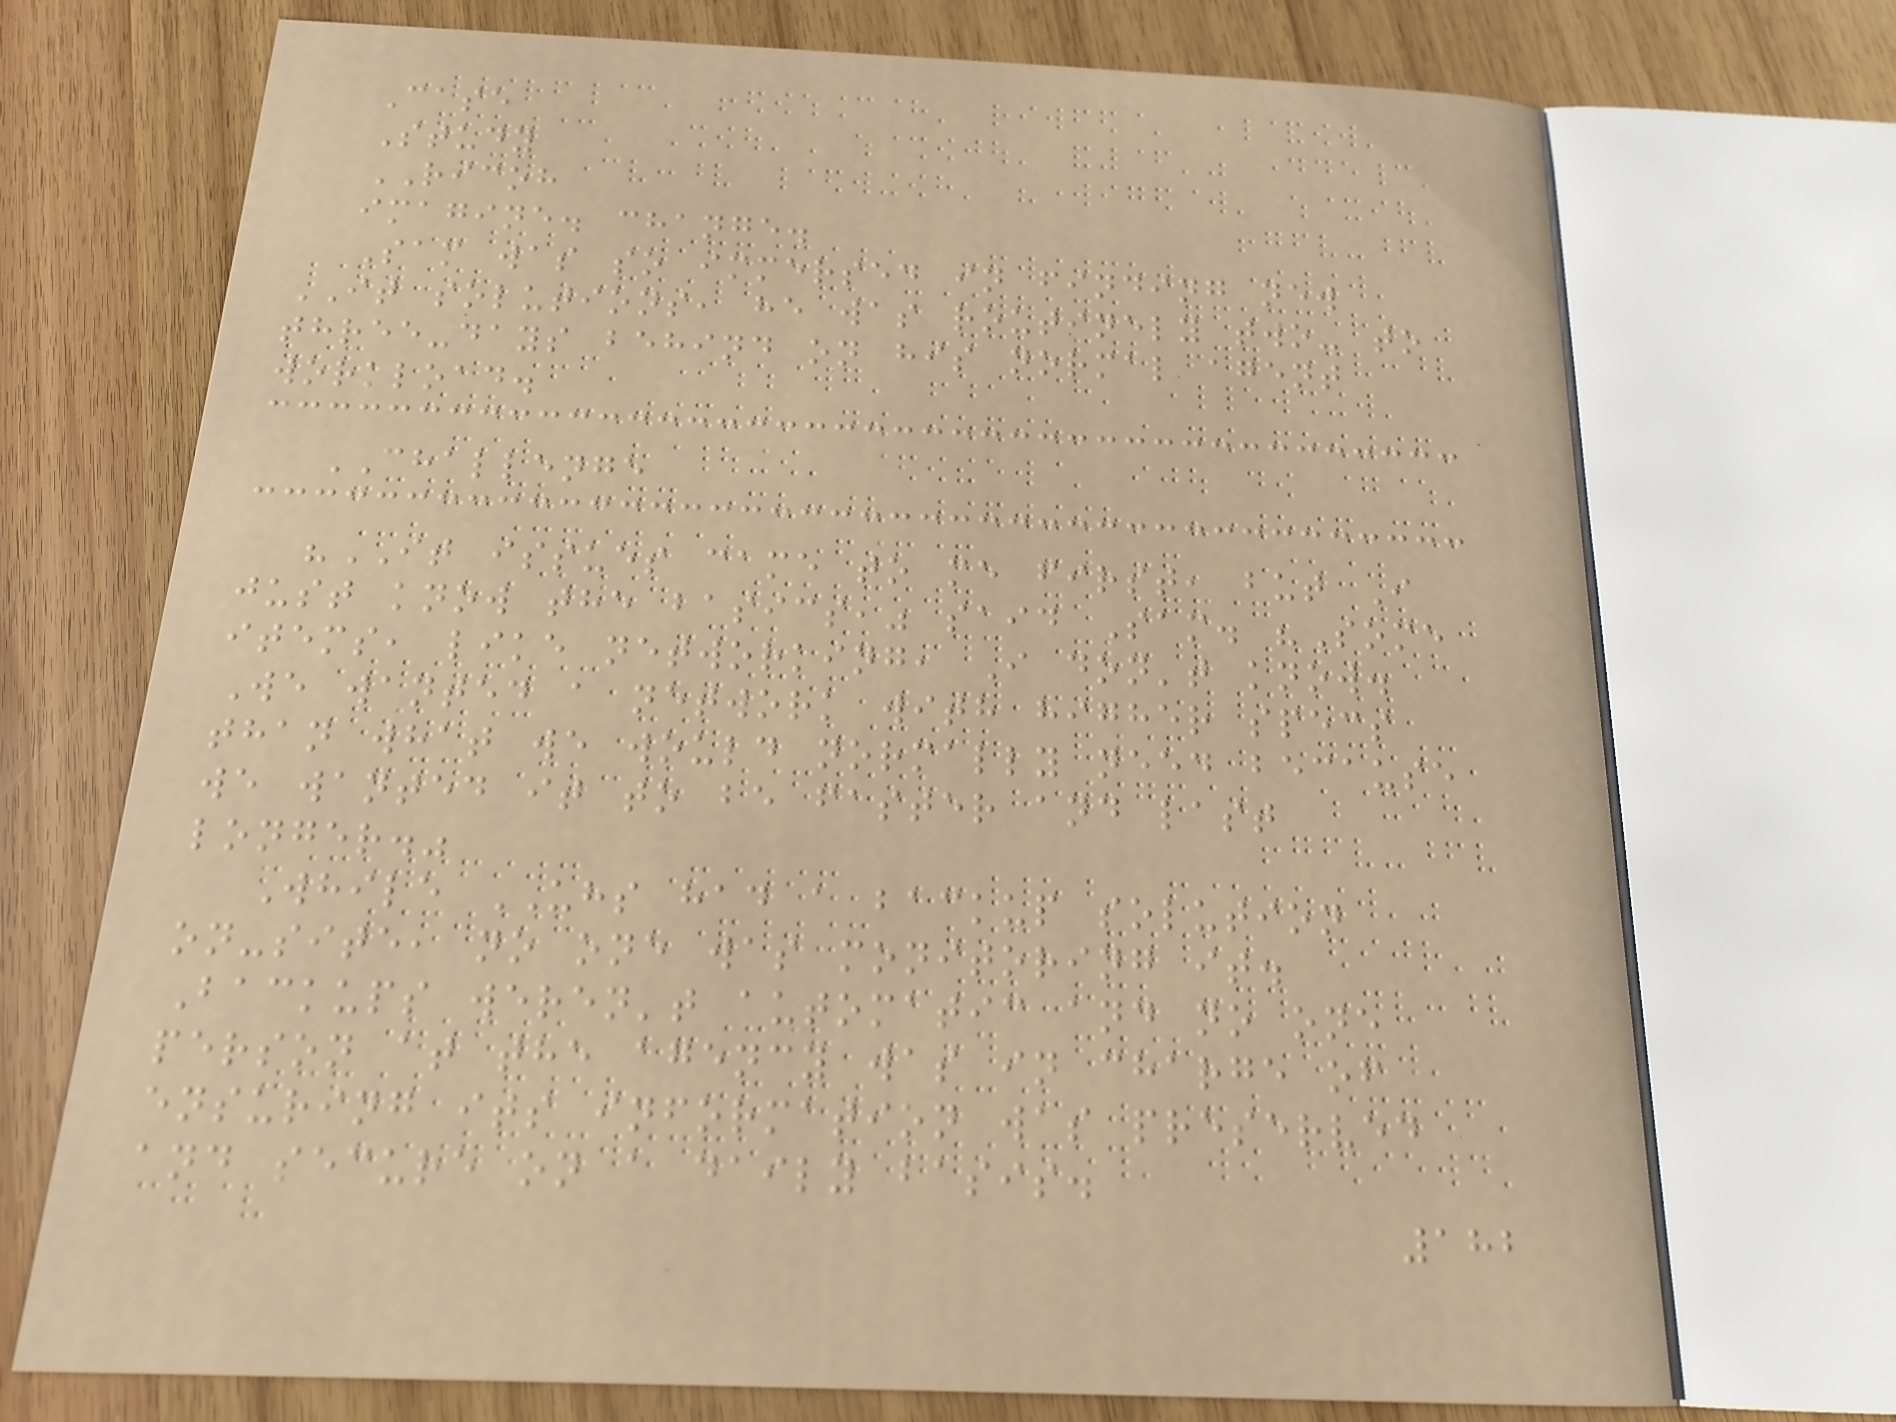Case
Study
RICOH
imagine. change.
Sam was so immersed in finding new
IT solutions, he was routinely two- to
three-days behind on his normal agent
workload.
CHALLENGE
"IT issues came to me first, but I
just know the basics," said Sam. "Some
items, like networking, I don't know.
We wanted a network with higher specs
than what we would normally need because
we wanted it to be faster and last
longer."
While UHS had a backup solution
on-site, no one was monitoring it.
Backups weren't automatic and no one
person at the agency was in charge of
ensuring its information was preserved
and secure on a daily basis.
182
